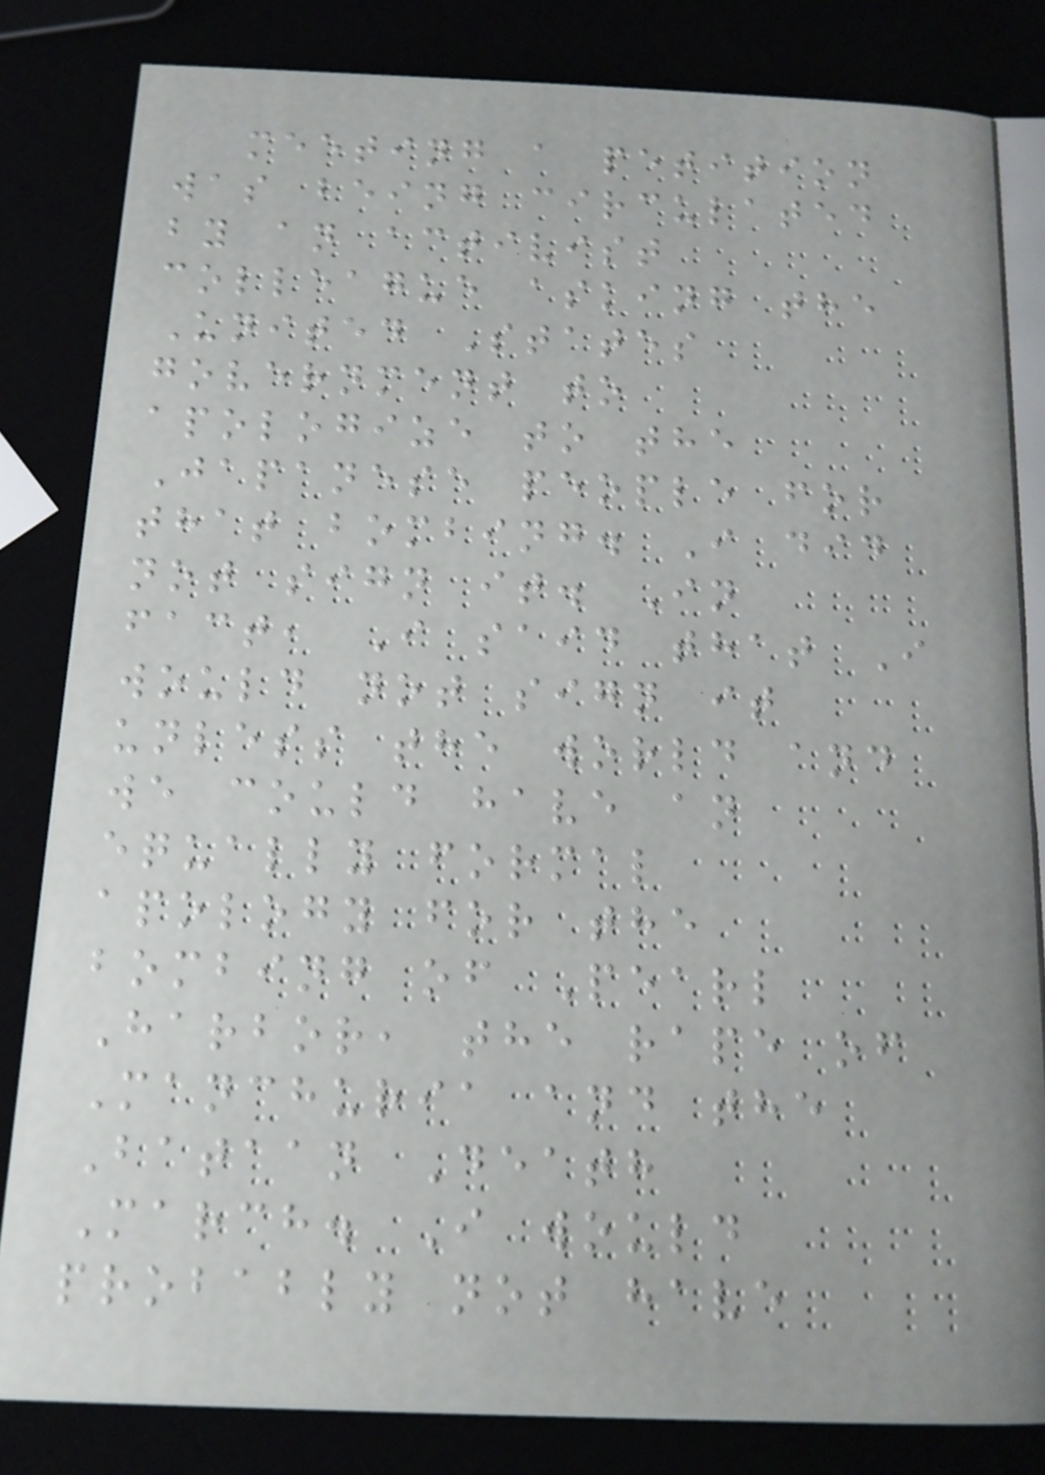meeting a petition
was being circulated
by an activist
colleague asking the
United States
government to
apologize to the
Japanese people for
that bombing. I did
not sign it. In
fact, I said that I
would not sign it
unless the world and
we could have an
equally formal
apology for the
bombing of Pearl
Harbor, the rape of
Manchuria and the
Bataan Death
March. I would
probably not have
